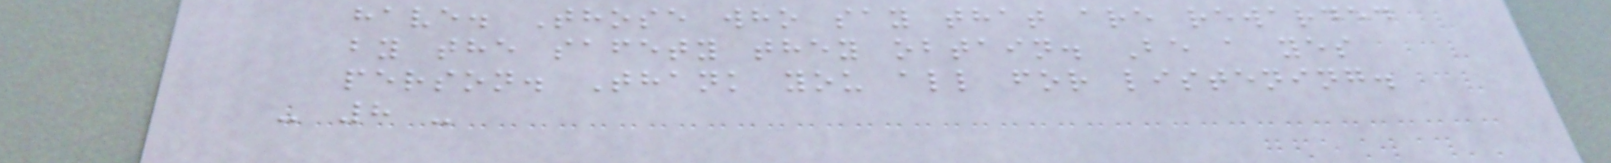have. Those who say that are rewarded
by the safety they obtain. Be a yes
person. Thank you all for listening.
- 8 -
